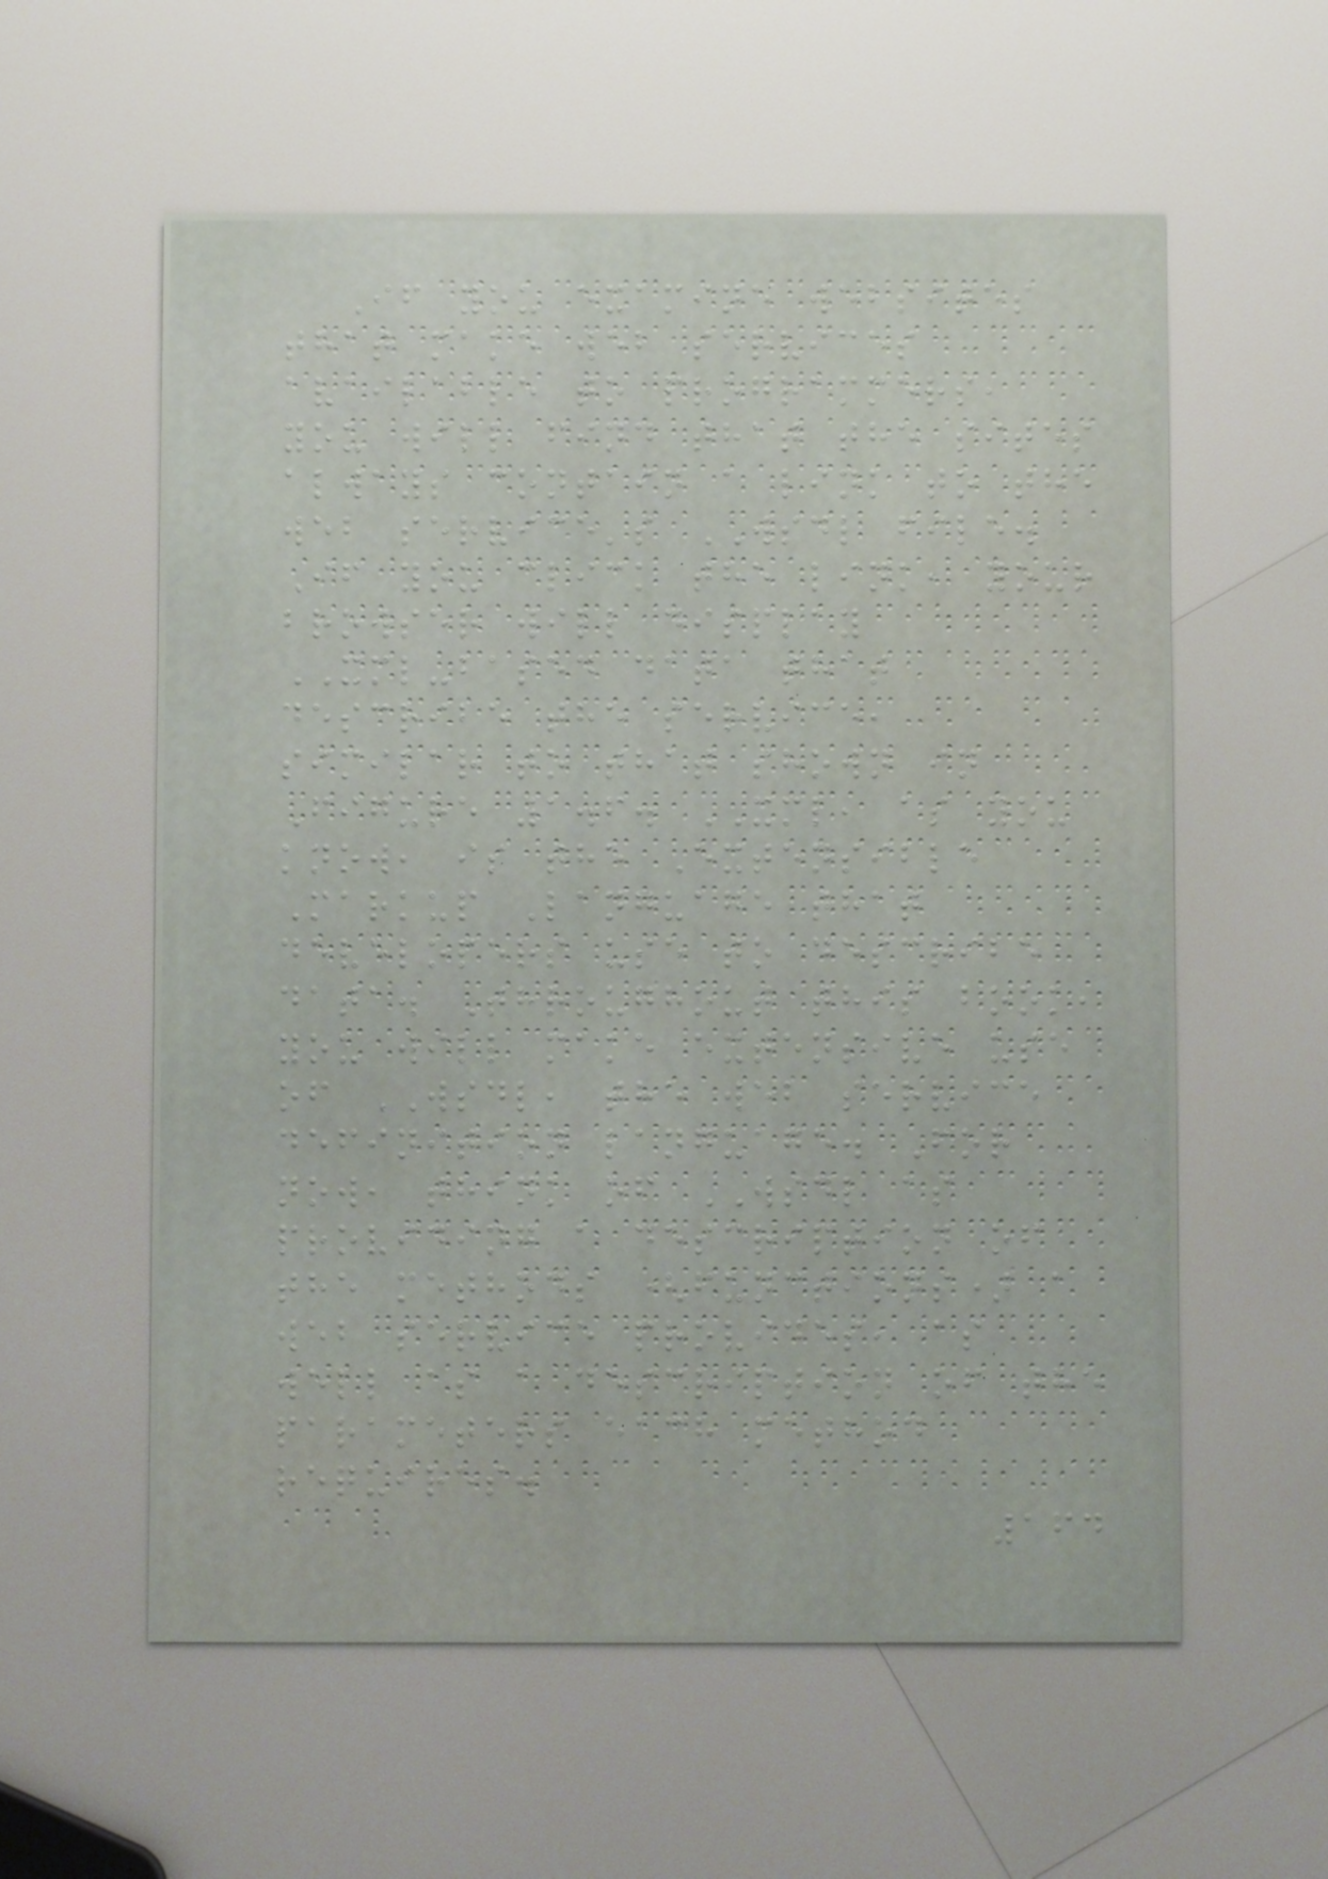If you examine websites
that make web services
available to programmers,
you will find that the sites
always contain a link to the
web service's WSDL file.
If you click the link, your
browser will display
XML-based data that
describe the service,
similar to that shown in
Figure 1.6. XML, as you
know, is the Extensible
Markup Language that
developers use to describe
data. Throughout this book,
you will make extensive use
of WSDL, the web service
definition language. For
now, think of WSDL as
providing a description of
the methods (functions) a
web service provides, as
well as a description of the
parameters each method
requires.
164
